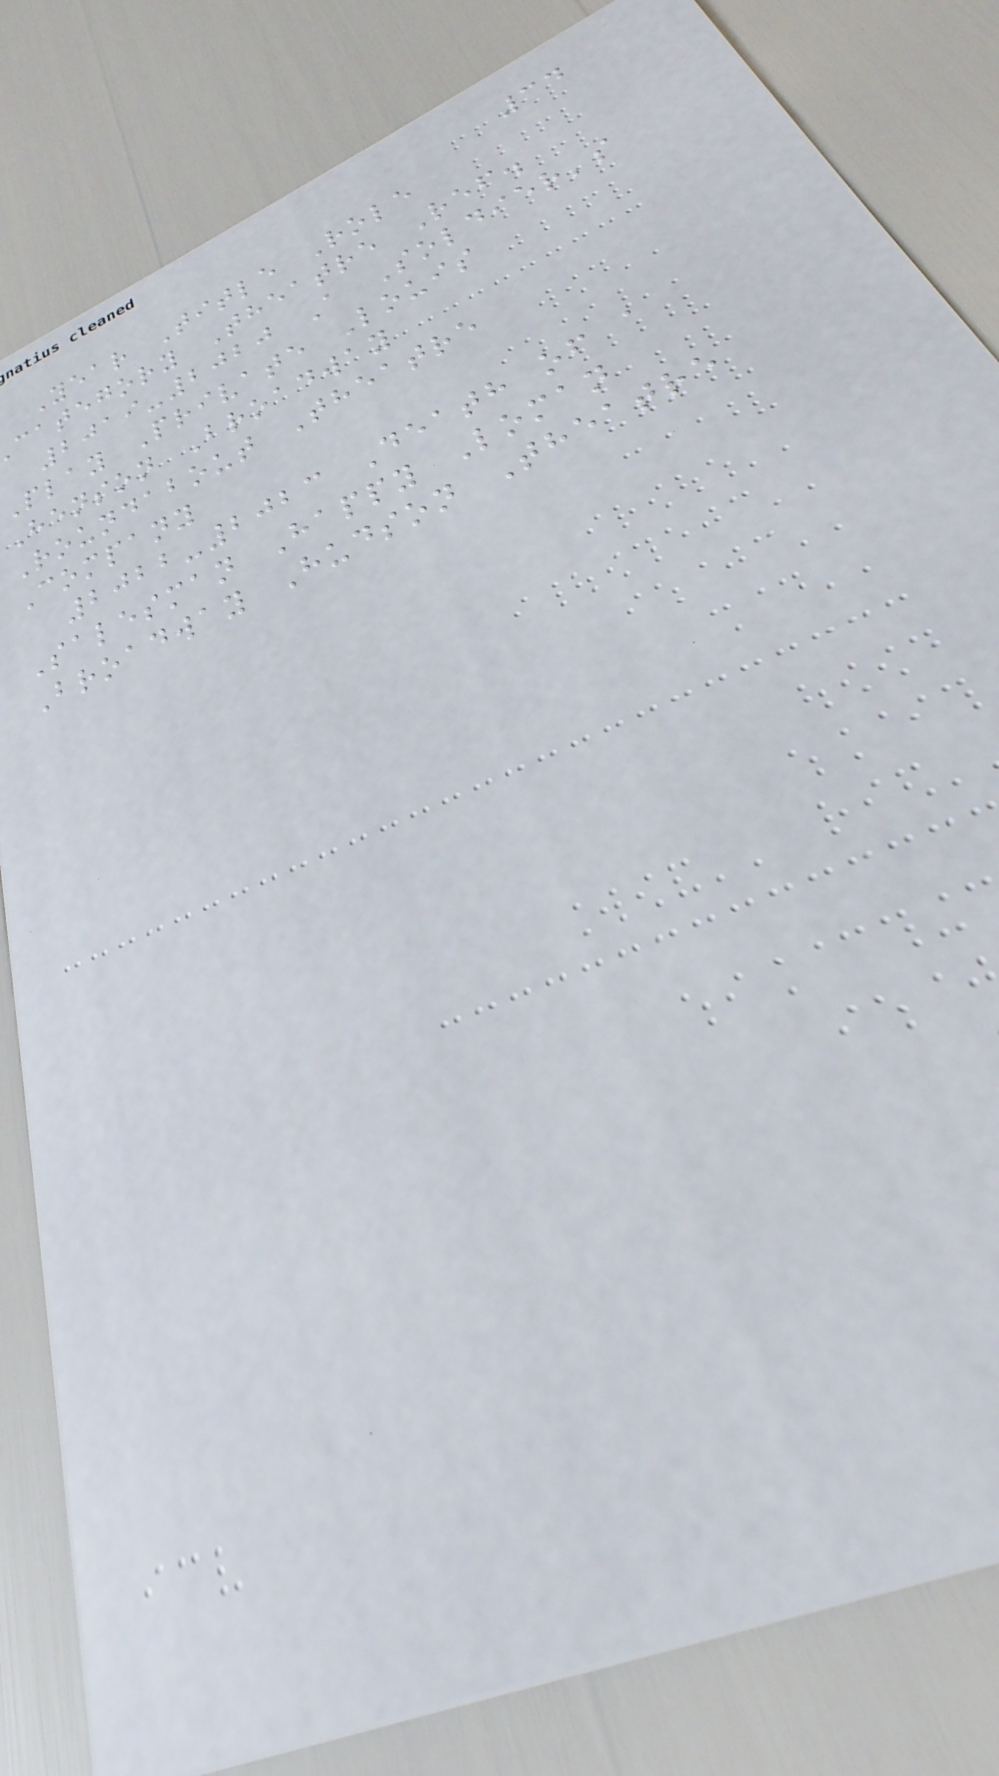34
Year Title Role
category Theatre Ref.
2019-2020 A Soldier's
Play Private Louis
Henson Broadway
Roundabout Theatre
Company
2022-2023 Death of a
Salesman Happy Loman
Broadway Hudson Theatre
